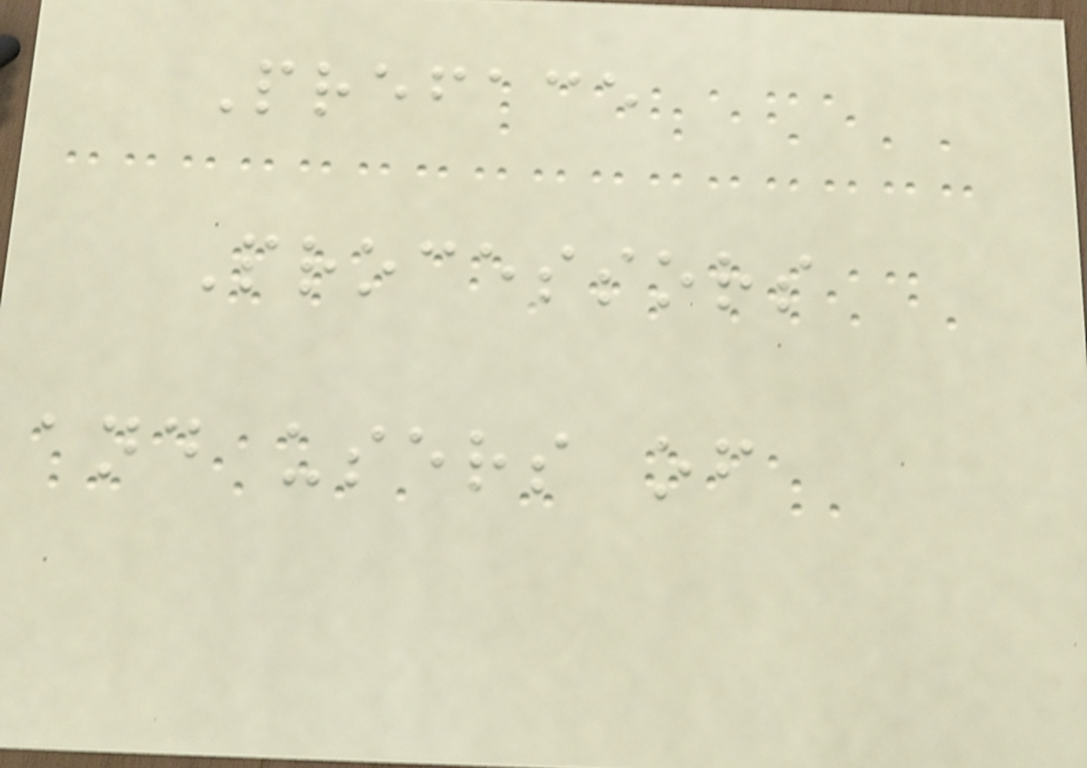Preface
Processors
and users of
